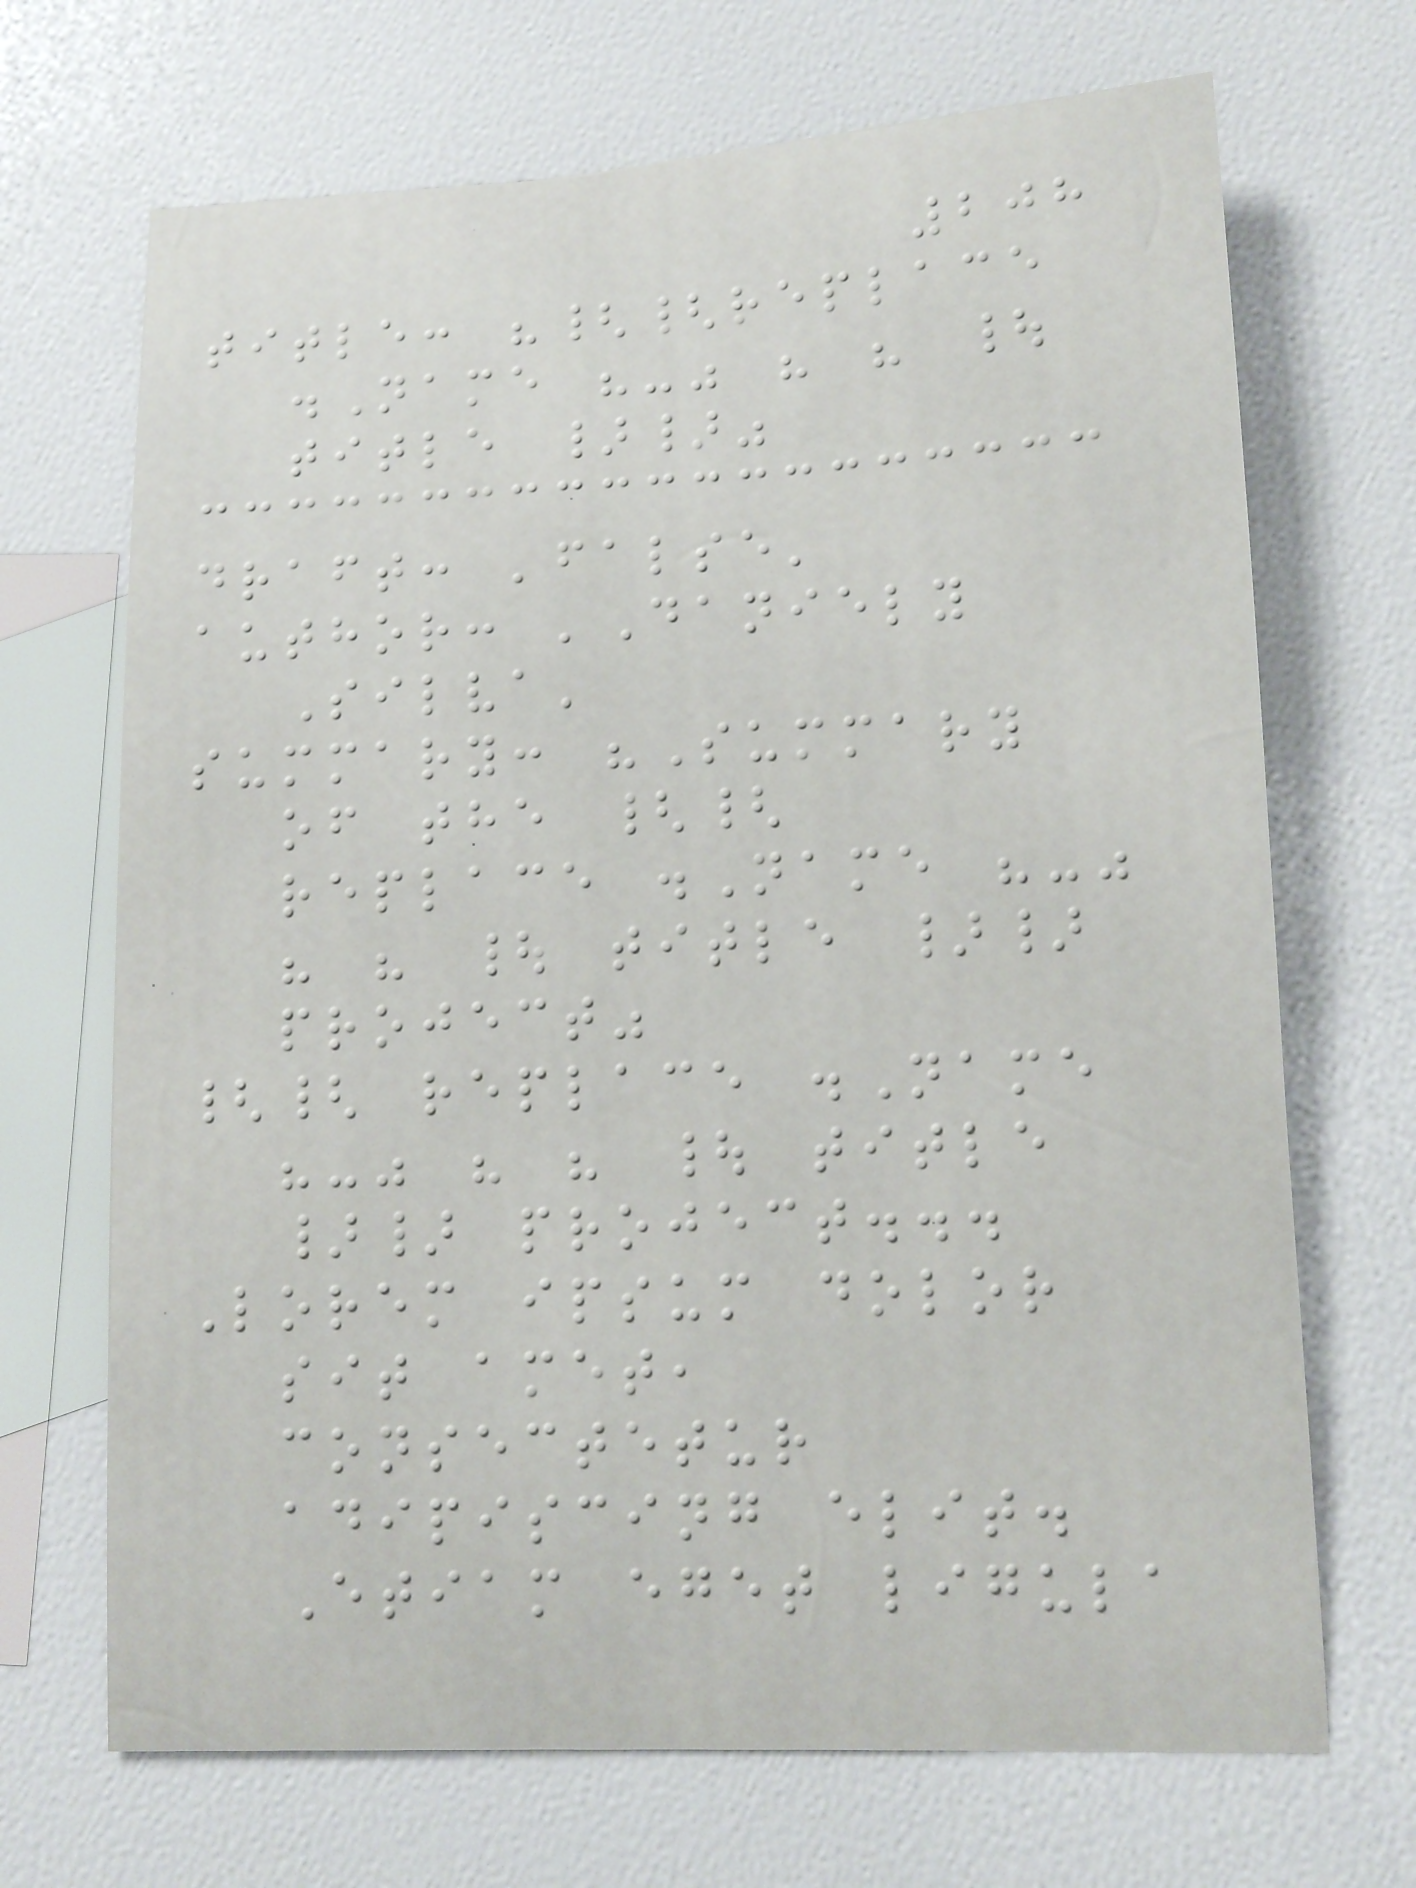208
title: "{{replace
.Name "-" " " |
title }}"
draft: 'false'
author: 'Daniely
Silva'
summary: "Summary
of the {{
replace .Name "-"
" " | title }}
project"
{{ replace .Name
"-" " " | title
}} project...
Lorem ipsum dolor
sit amet,
consectetur
adipiscing elit.
Etiam eget ligula
